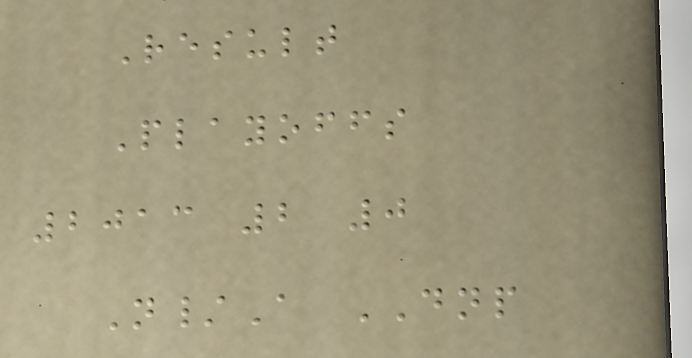Result
Playoffs
2013 2 0
N/A DNP
